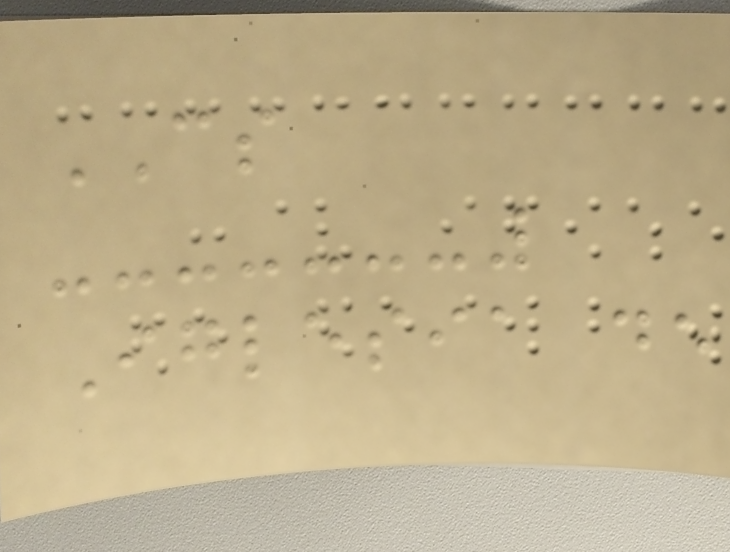CS
Iglesia de
